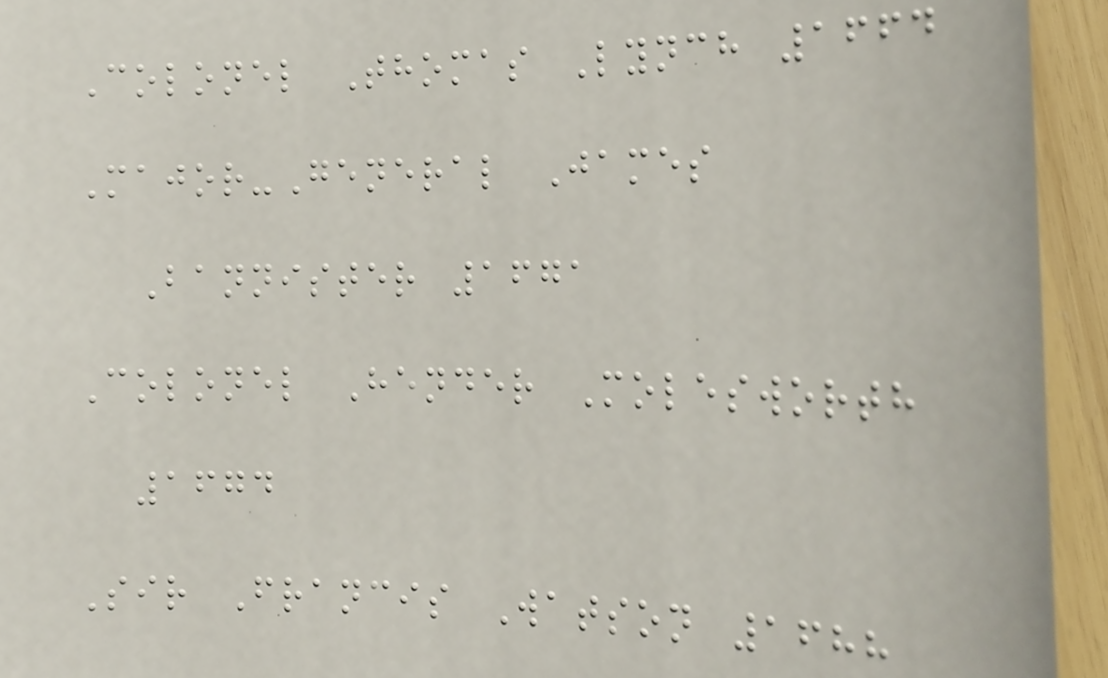Colonel Thomas Lynch 1664
Major-General James
Bannister 1671
Colonel Hender Molesworth
1674
Sir Francis Watson 1688
